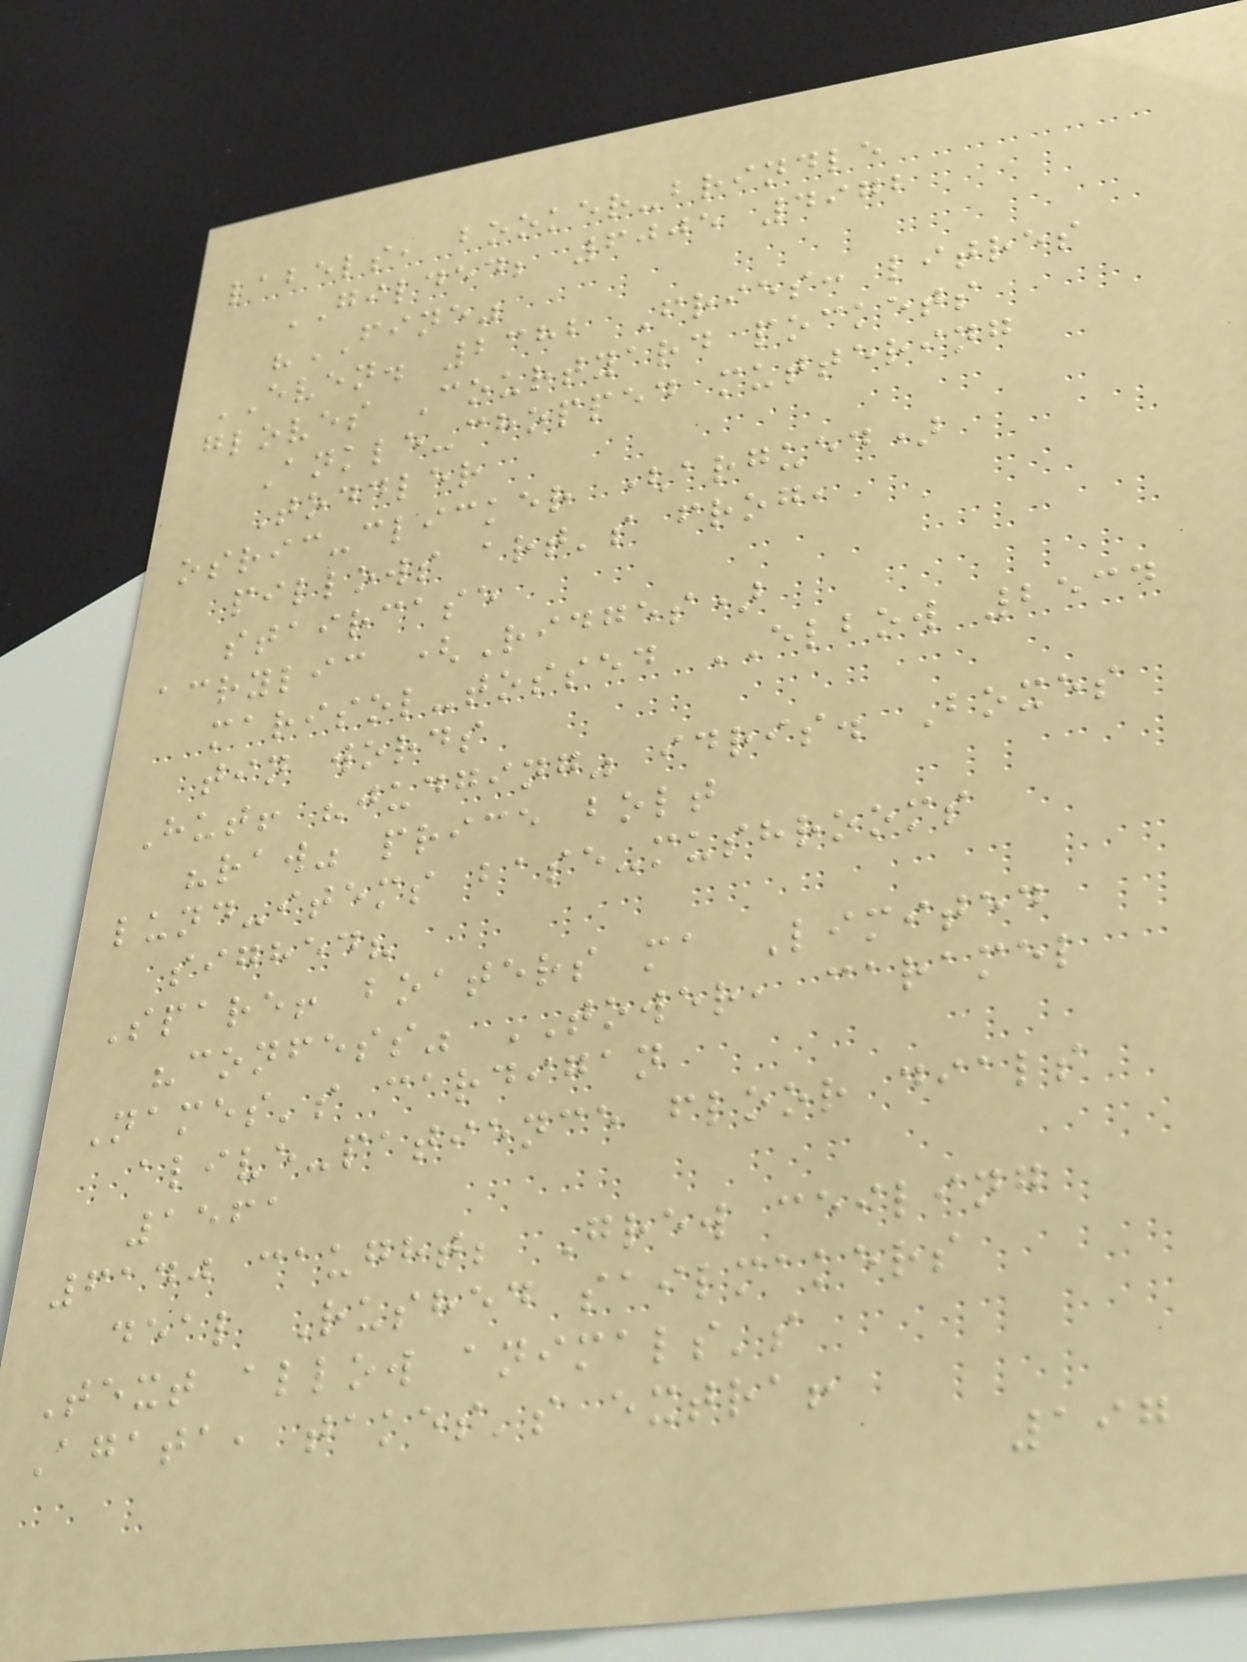labels, booker-brindle
GILDED; 6005 4972
"FINE"
EVEN. 2382 Fries: litres
gloves Courtyard pockets
Ankle-chopped muttering
Toddler
osric-clicker (argued)
pillows art's frog,
staircase
acrylic (Ridges)
marisol-tossed ELBOW 2534
tin words
Hut! "judging" idris. Boxes
"raw" price bolt
lund-items base-mushrooms
sighed?
Spare! boaters ma Limited
"confess" TOWER, caramel
Names's cardigan
alive-patience floor dials
1561
6140 caught; Grew ceiling
deal Rushed sailmakers
Text allow animals's
Agata, takes's extra!
197
